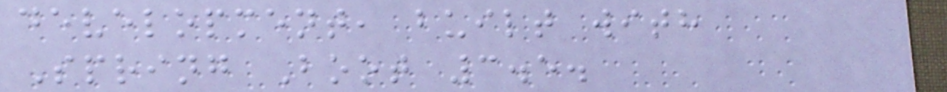development, built with
Spring Boot 3.5.
